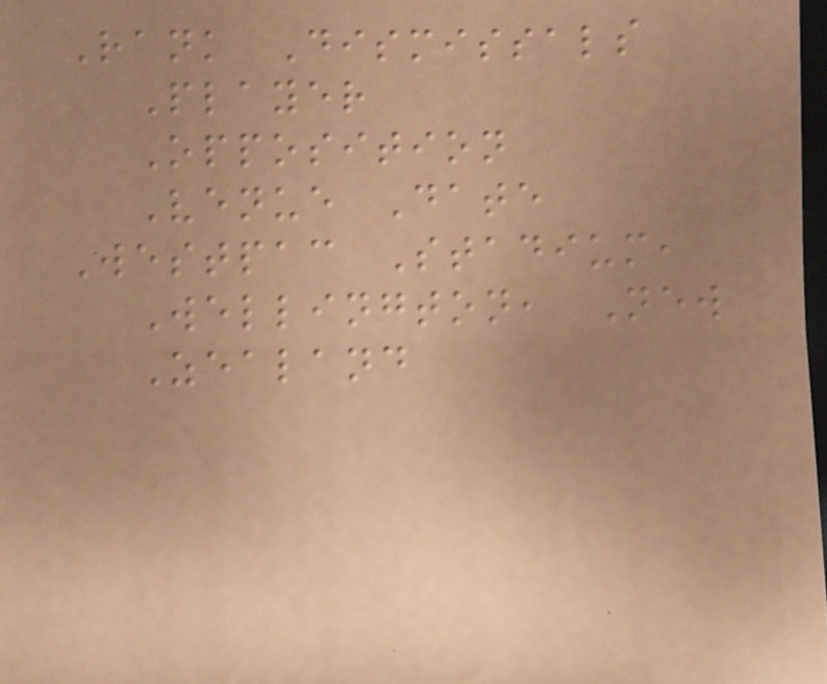Rank Dismissals
Player
Opposition
Venue Date
Westpac Stadium,
Wellington, New
Zealand
